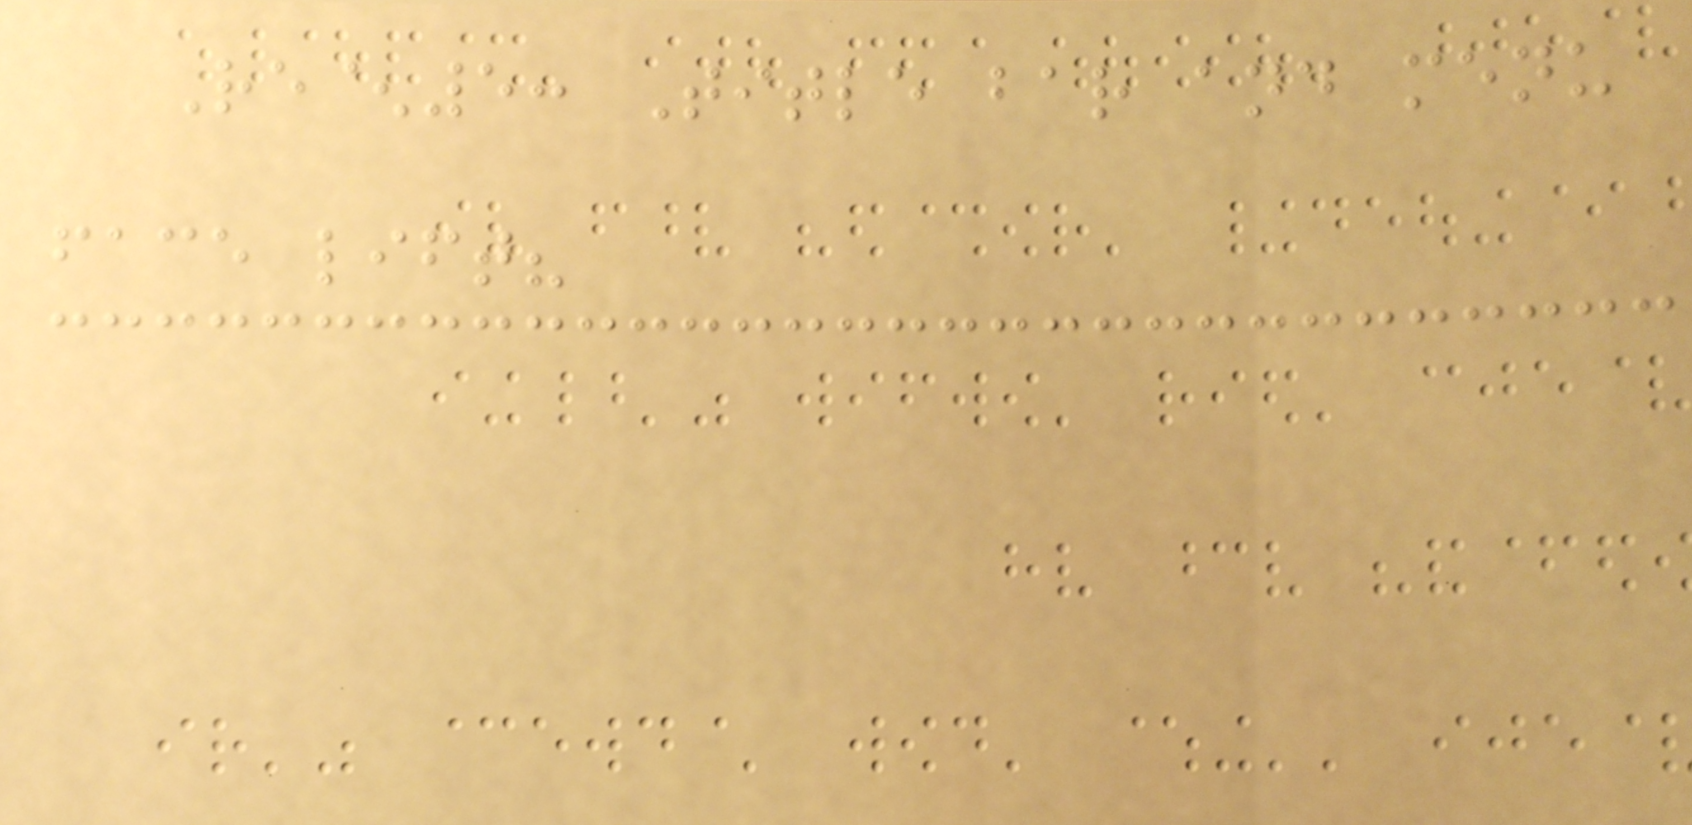Re^5: Title bar and menu
face lift?
